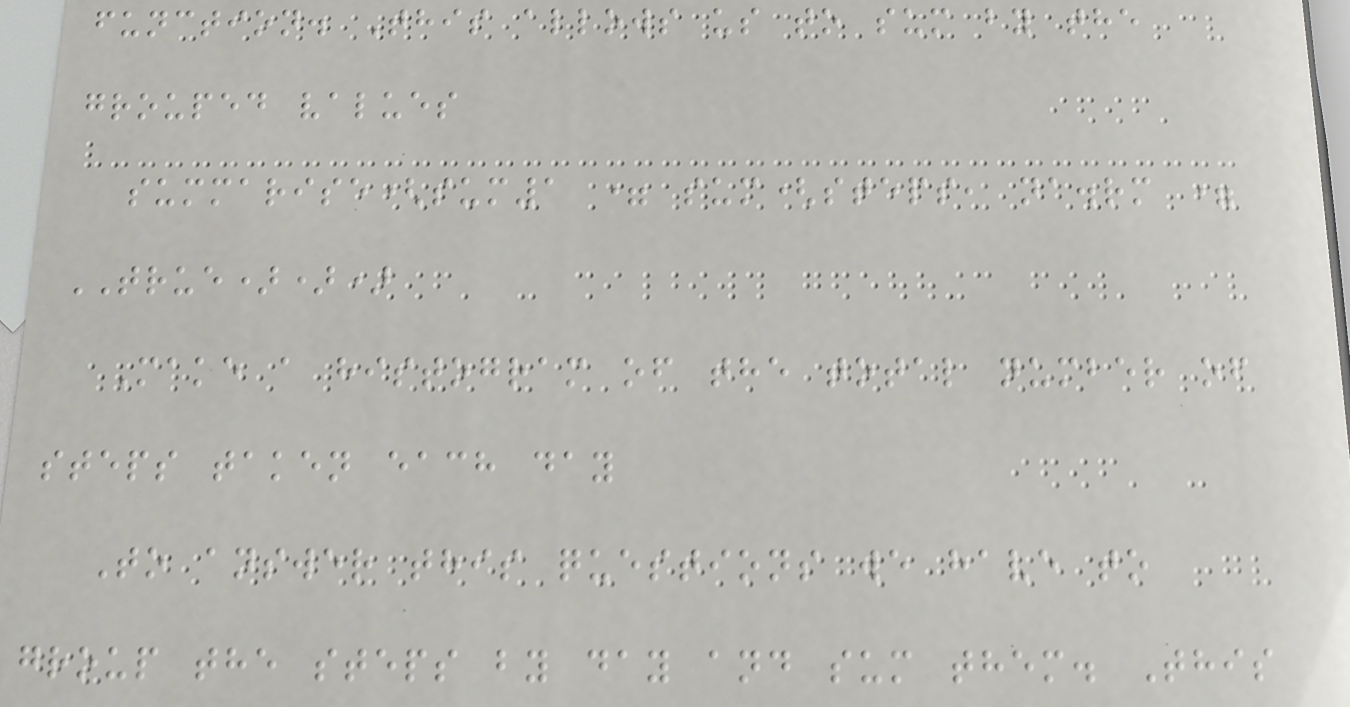function. This allows us to sum by the
grouped values
summarise(sum1 = sum(steps, na.rm =
TRUE)))
Make a histogram of the total number of
steps taken each day
To answer this questions we have to
group the steps by day and sum them. This
